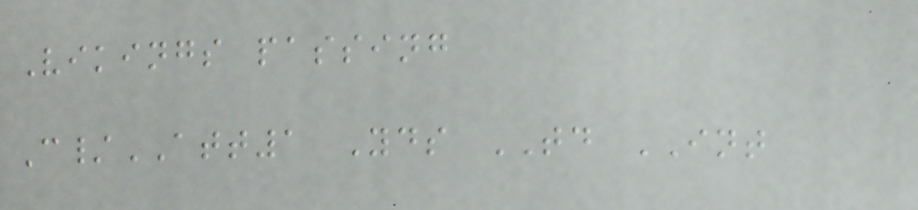Vikings passing
C/ATT1 Yds TD INT
